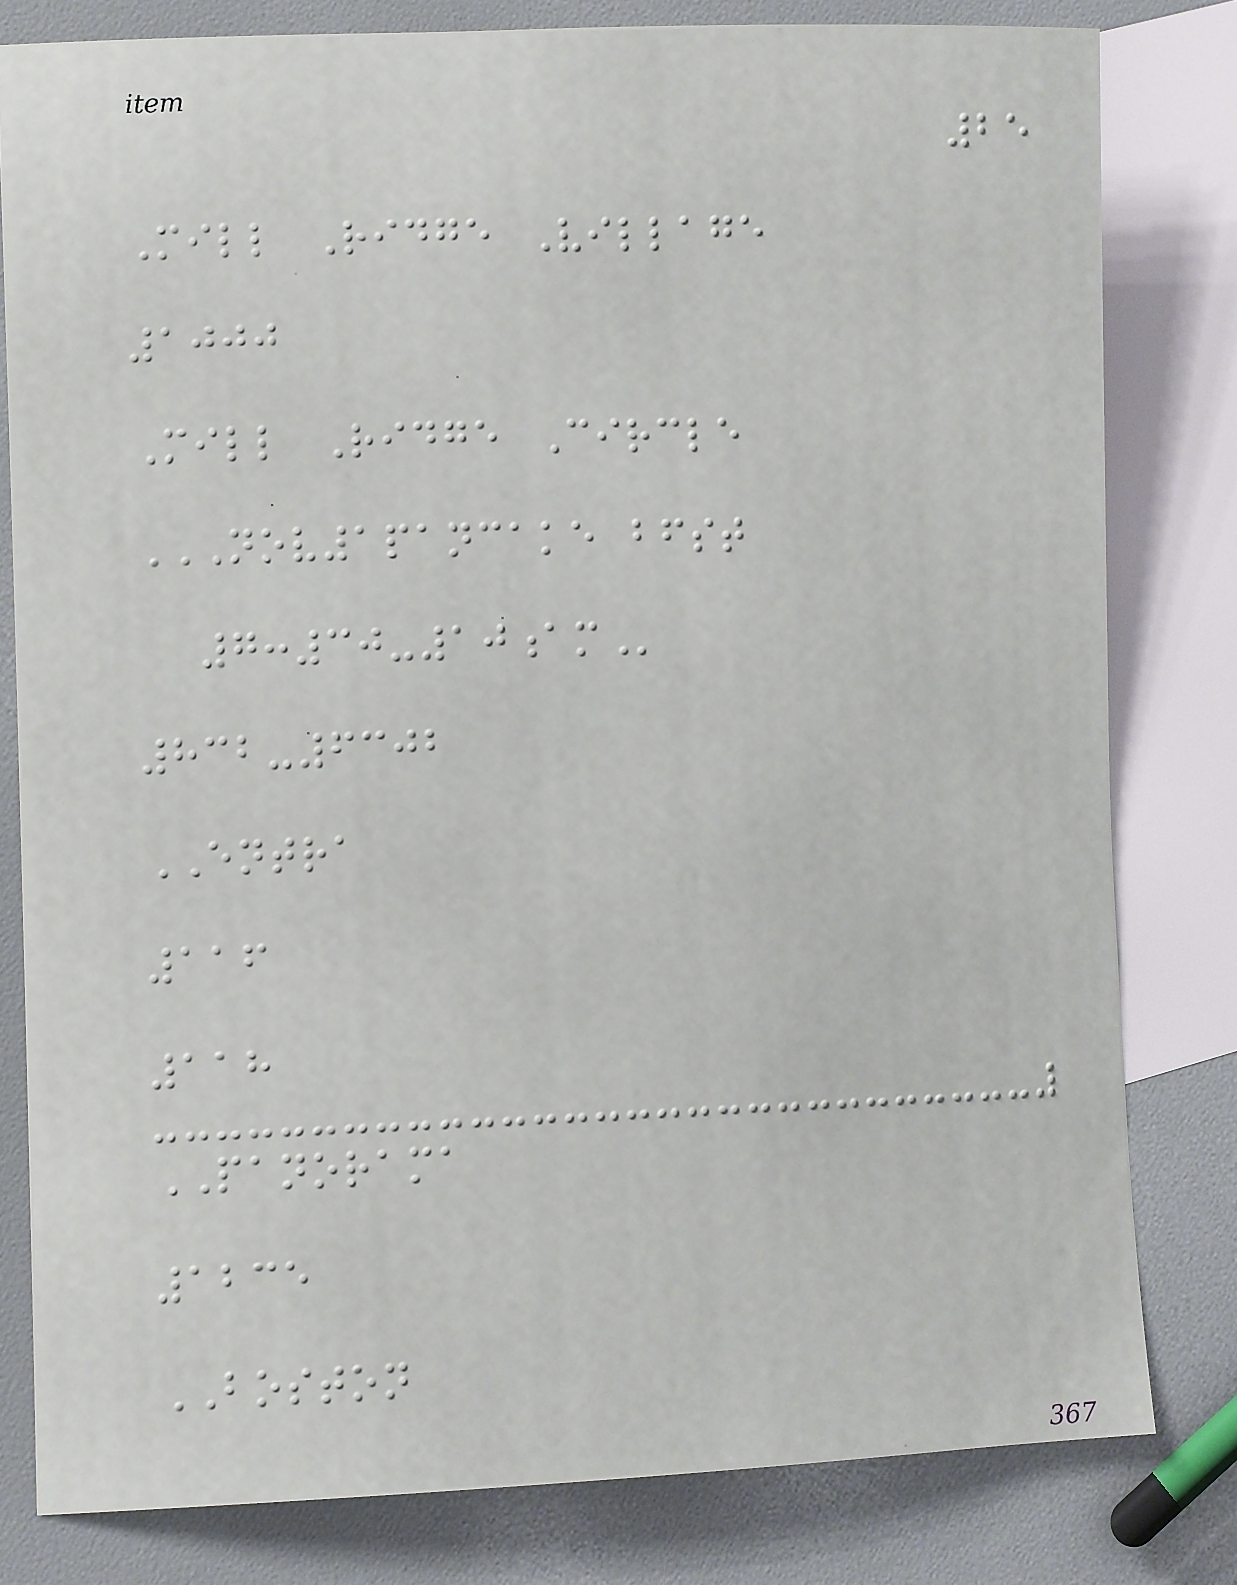25
Mill Ridge Village
1000
Mill Ridge Circle
NOV1PANCAKE BFST
7:30-10AM
832-6302
ENTRA
116
118
PANORAMA
1235
BOSTON
